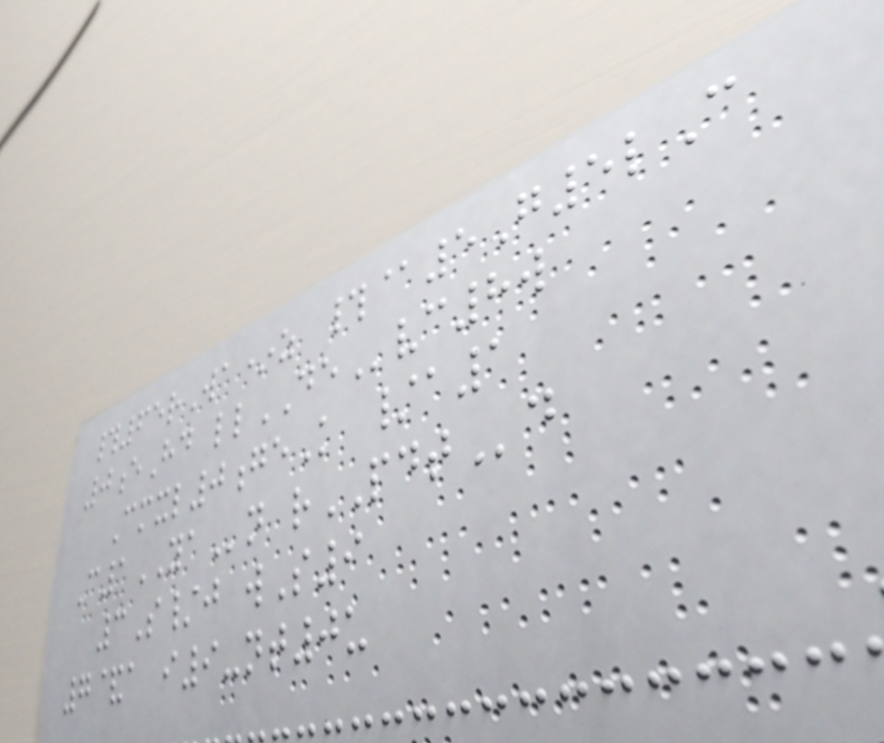#65rWa*z #@5G5lC
0eHd llDEvc8w
Cmxl0geK /a1
C1YAn rPDTd
3S/j wS9
7&a i9-nt0u
